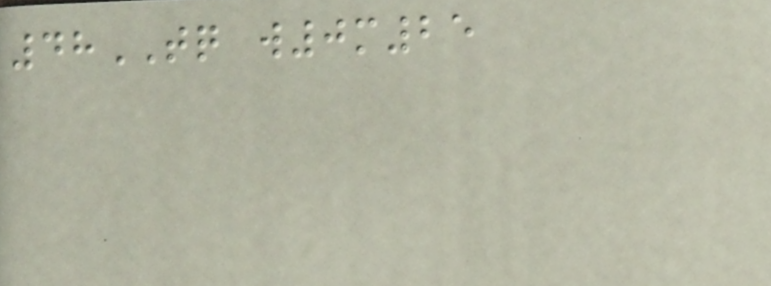48TQ w0m25
